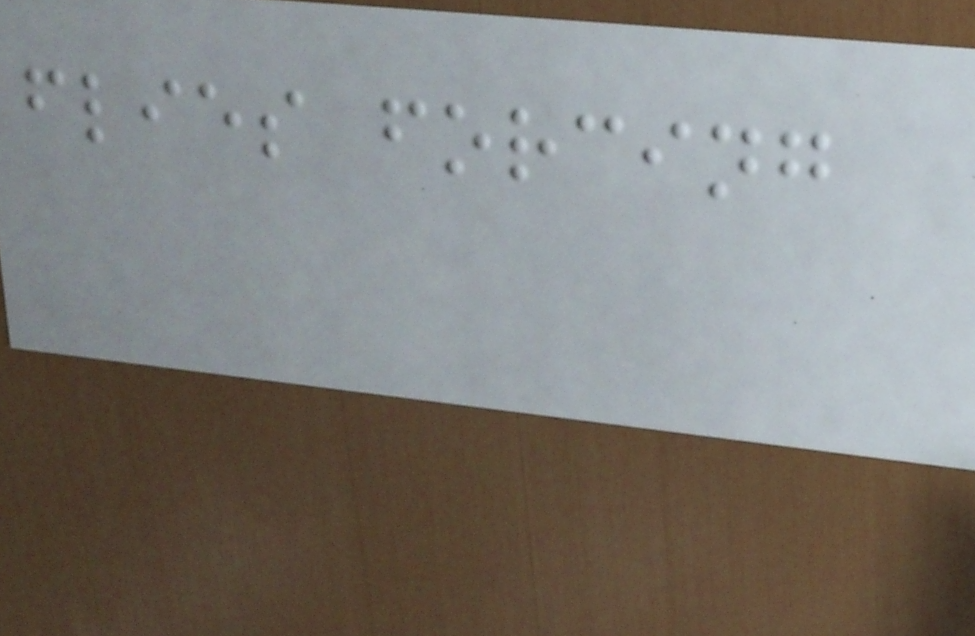flies forcing
